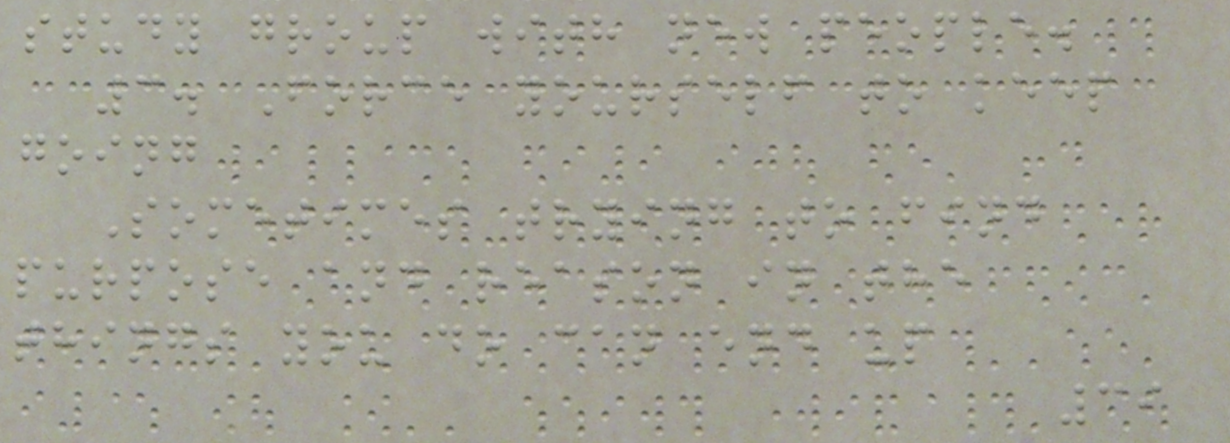study group with new people.
3. Force yourself to keep
going
Sometimes trying to find
purpose and reason in the
things you do can end up
39
